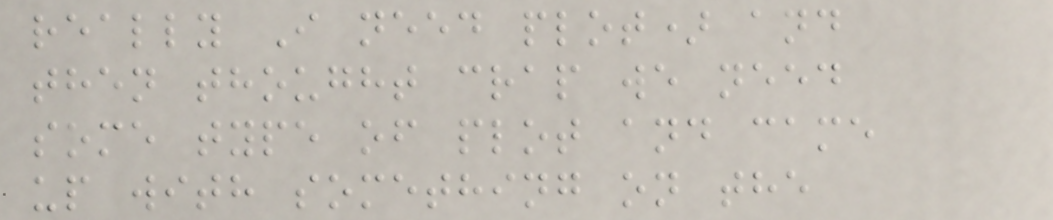really I need plot) and
then thought crap we need
some type of plot and came
up with something on the
